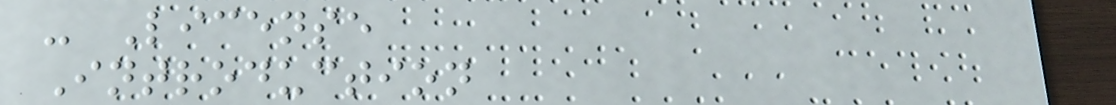- License
Introduction
